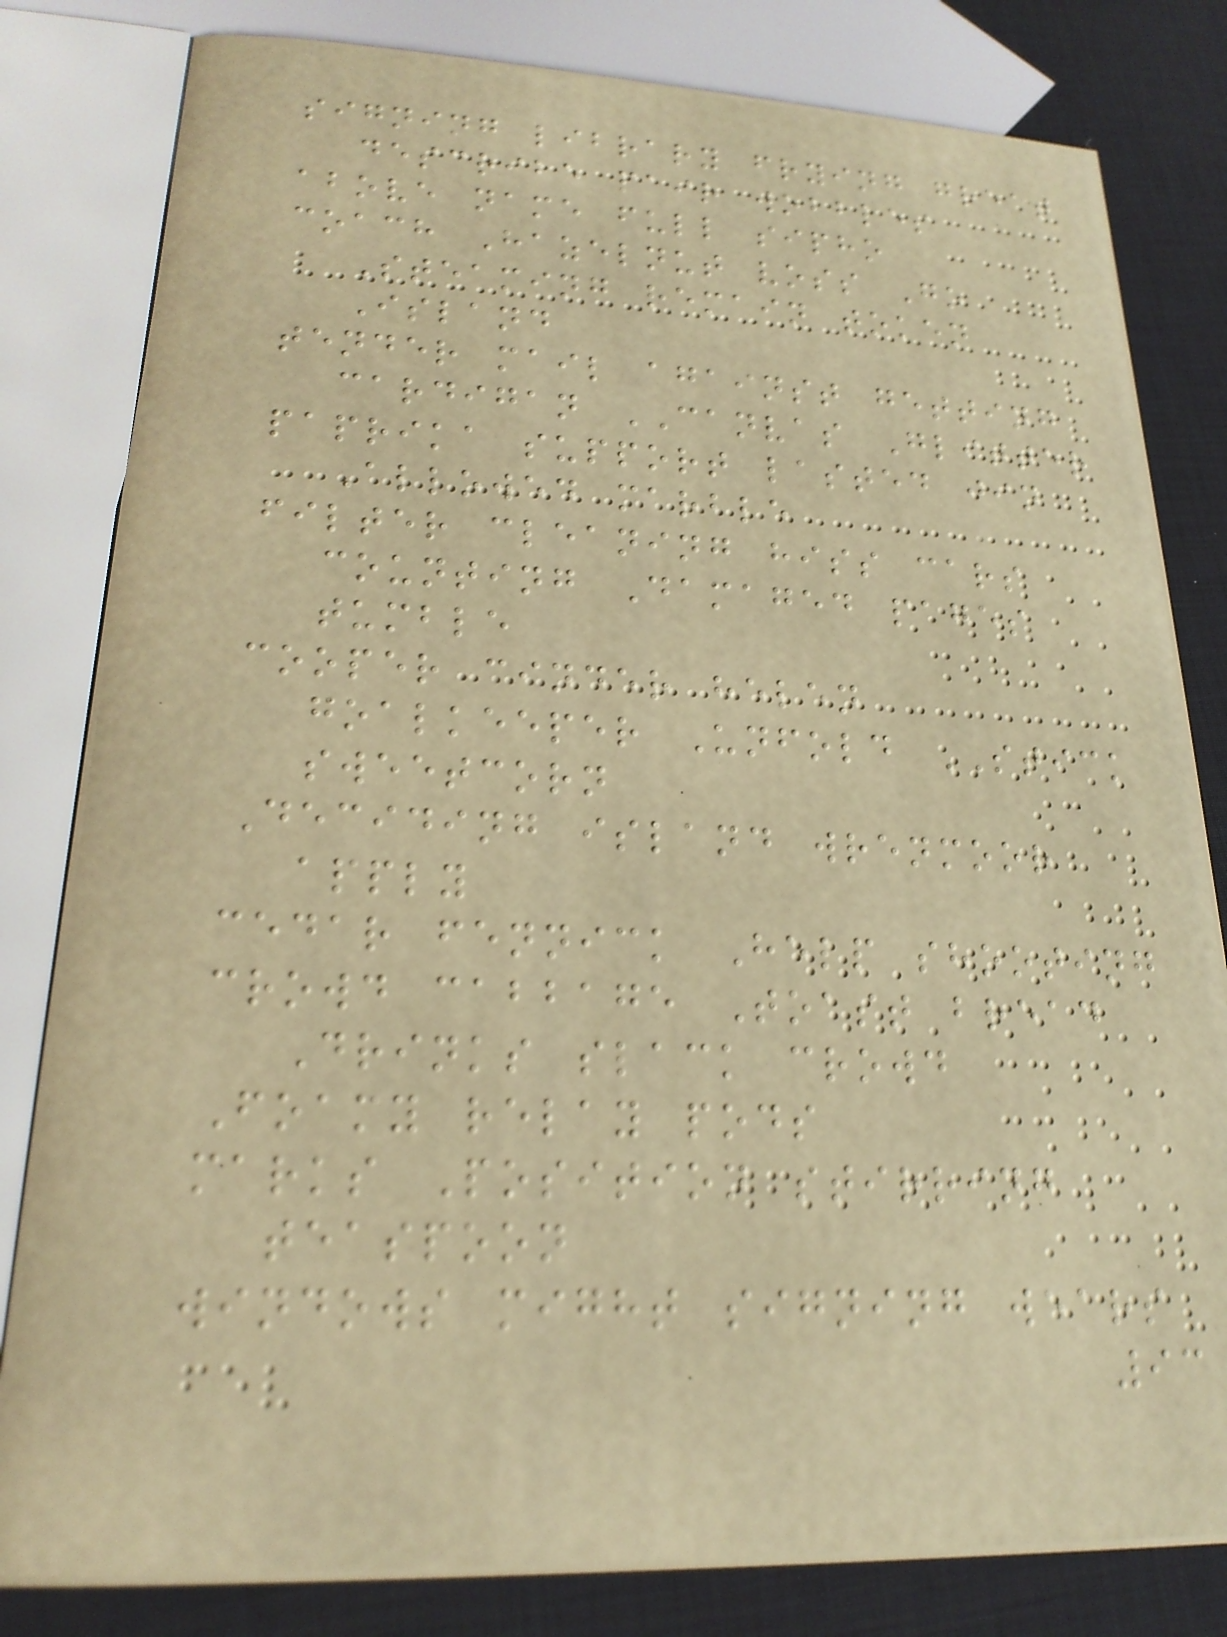signing library frying great
describe pair wobbles
above name full sipho
coach Hazelnut voss Go
Steaming remain token
Island
tender mail against getting
cardigan CANVAS Glitter
paprika support lasted jin
Allowed marble
filter cleaning hiss cars
counting Damaged pages
tumble
cooper cinder helen
goalkeeper Unfold STICK
sweetcorn
Deciding island wrenmoor
apply
cedar fennick Help shooting
crowd cabbage Toast bread
Drinks slack crowd
Foamy relay pods
marks Position stirring
teaspoon
windows might signing wears
93
